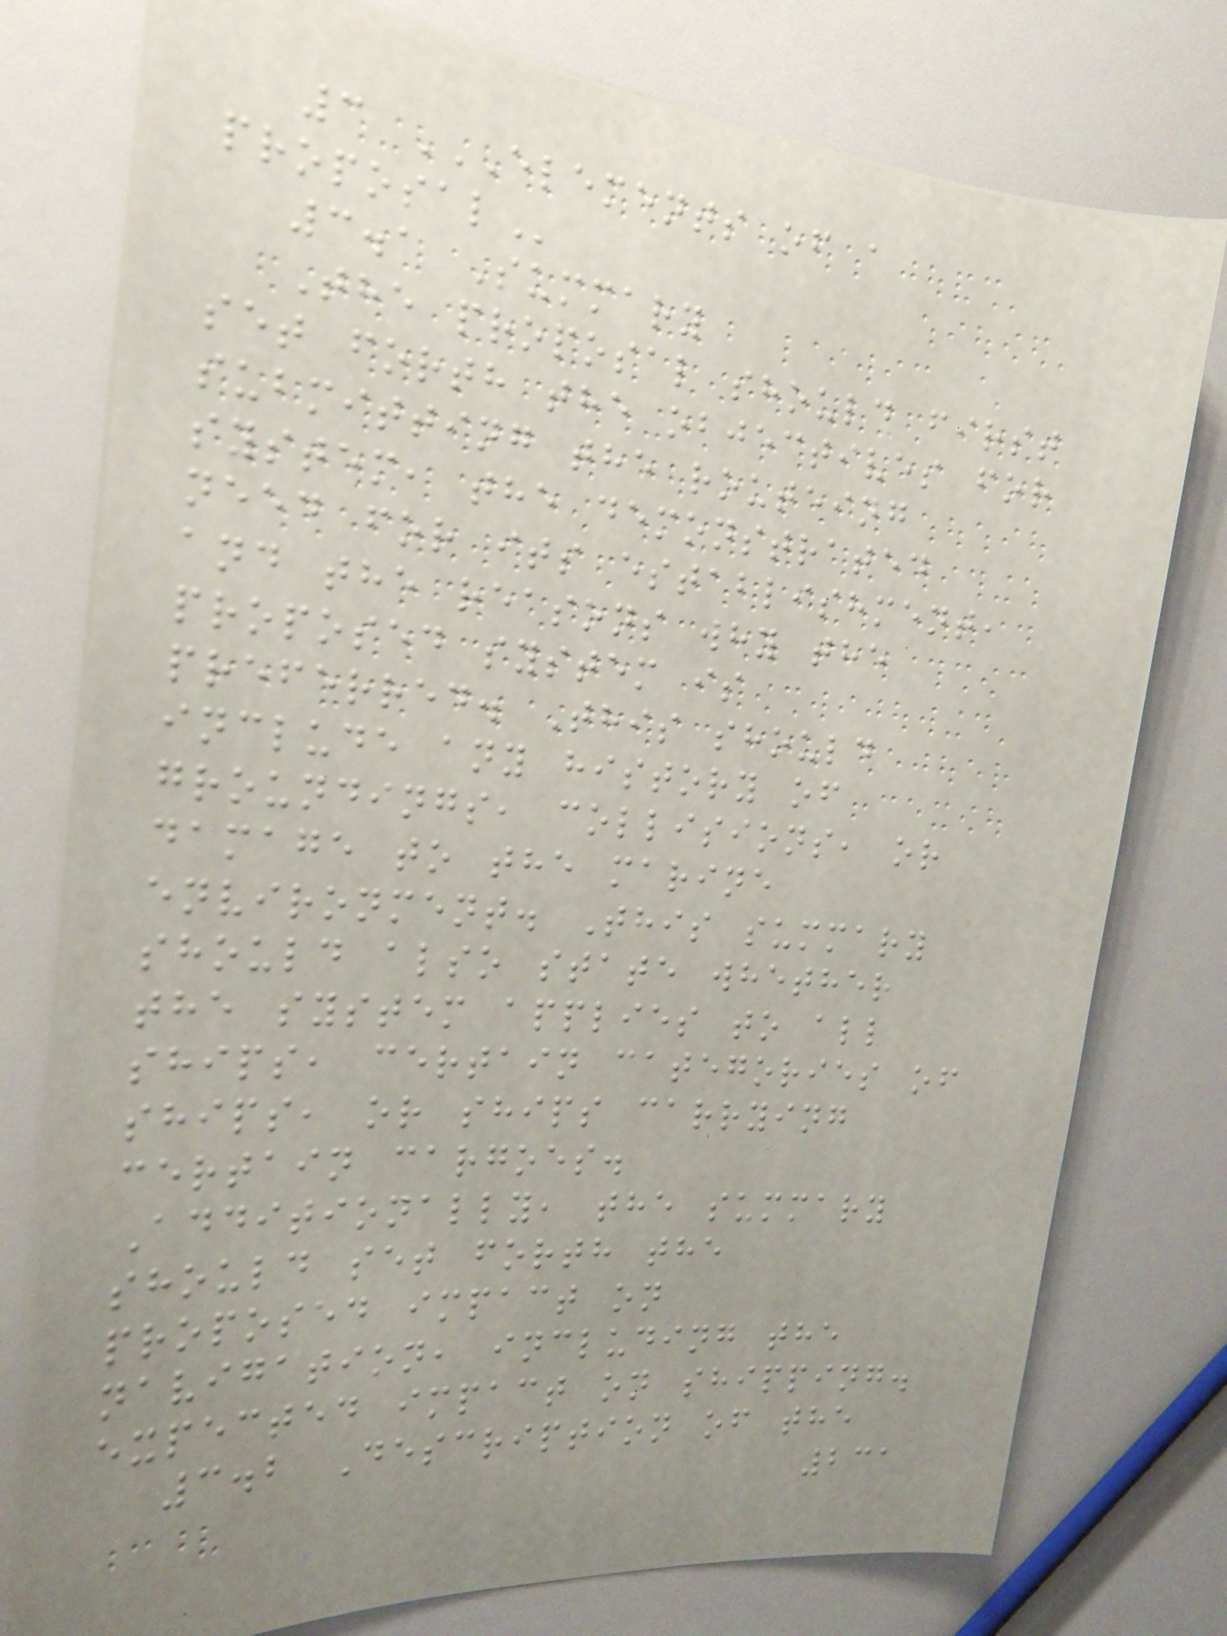3 ELEMENTS OF A
PROPOSAL
3.1 Summary
The proposal should first
set forth the objectives for
submitting the routeing
system, the demonstrated
need for its establishment,
and the reasons why the
proposed system is
preferred. This should
include any history of
groundings, collisions, or
damage to the marine
environment. This summary
should also state whether
the system applies to all
ships, certain categories of
ships, or ships carrying
certain cargoes.
Additionally, the summary
should set forth the
proposed impact on
navigation, including the
expected impact on shipping.
3.2 Description of the
231
